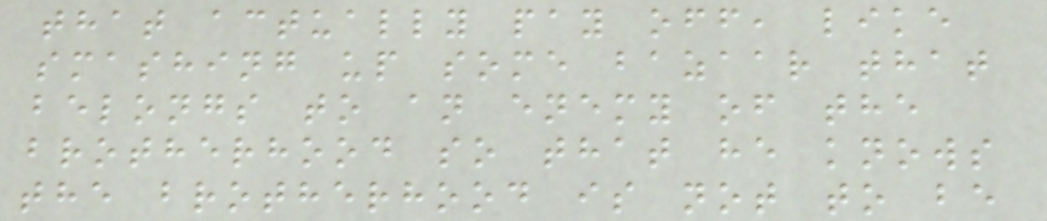that actually pay off, like
smashing up some bazaar that
belongs to an enemy of the
brotherhood so that he knows
the brotherhood is not to be
